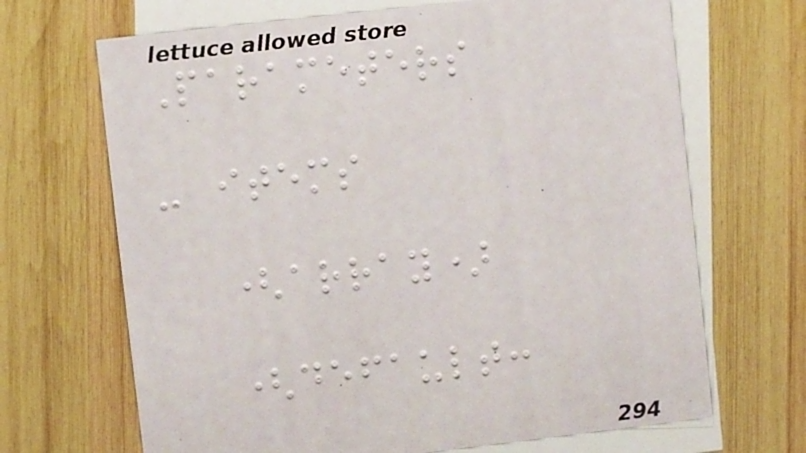Parameters
- items
(array)
(default:
